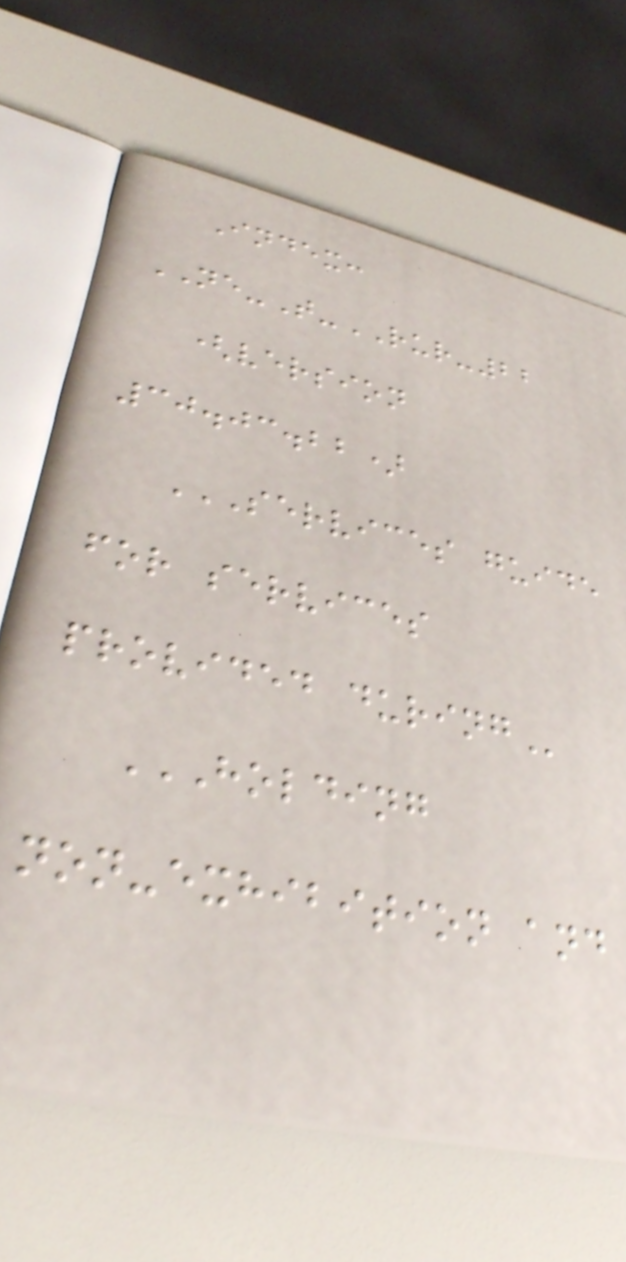Index:
NE-T-RUR-22
(version
30.03.22)
SERVICES GUIDE
FOR SERVICES
PROVIDED DURING
HOLDING
NON-EXHIBITION AND
